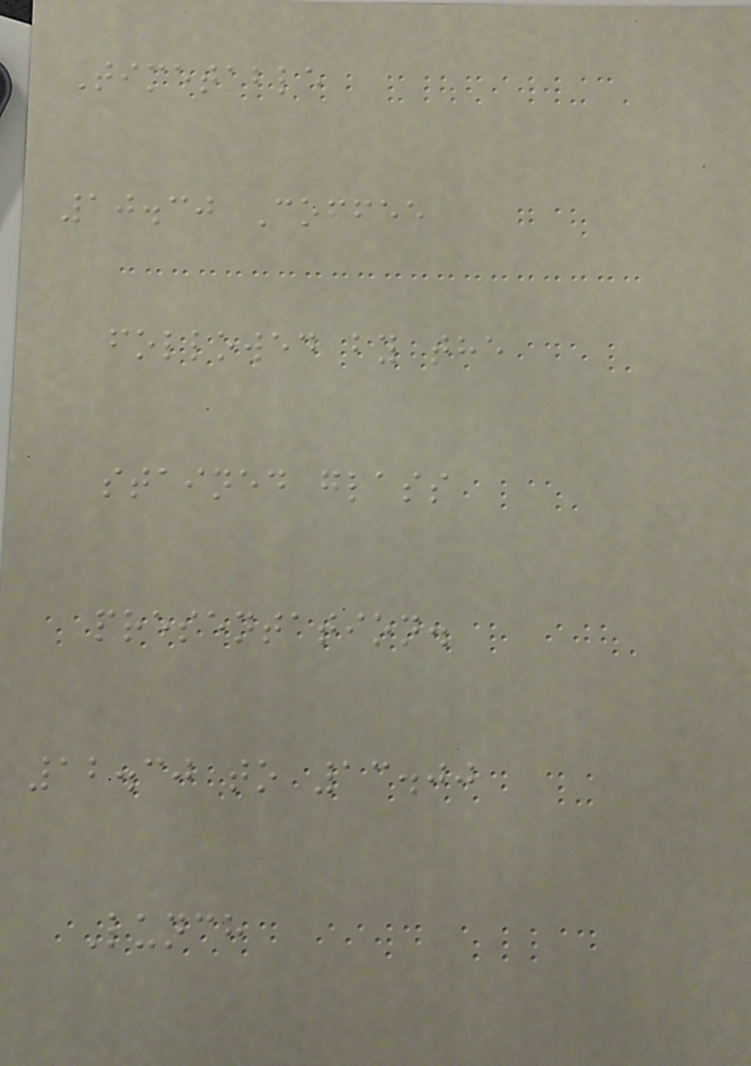Timetable
10.30 Coffee
followed by the
stained glass
presentation.
12.30 to 13.00
Lunch
